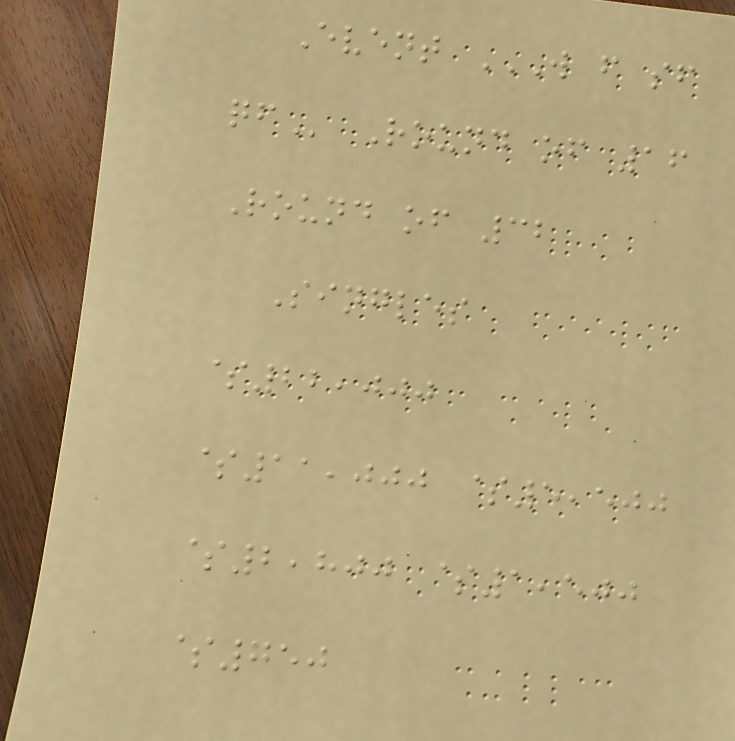Event W F SF
QF Round of 16
Round of 32
Singles
$22,000
$11,000 $5,500
$2,800 $1,500
$750
